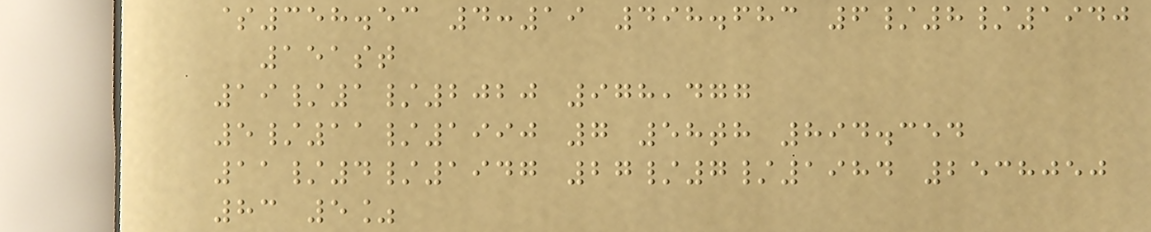$358.53 4:19 498.683 6/8/1940
151st
19/1/2020 978,477
5/11/1990 7 58th 894.354
11/4/1947 27/7/1984 2538050
83 5%
